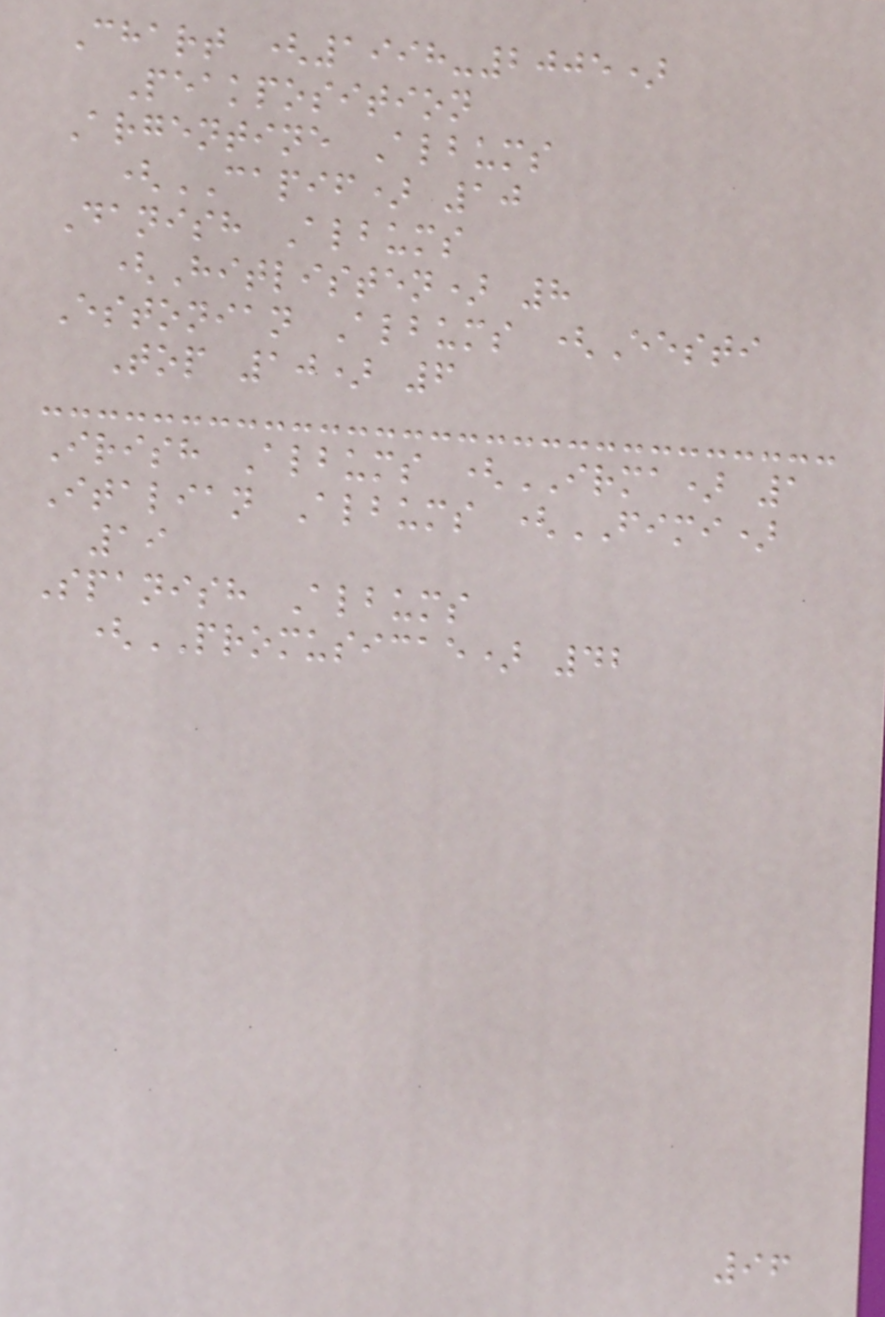Chart (1998-2005)
Peakposition
Argentine Albums
(CAPIF) 10
Danish Albums
(Hitlisten) 8
Estonian Albums (Eesti
Top 10) 6
Irish Albums (IRMA) 1
Italian Albums (FIMI)
19
Spanish Albums
(PROMUSICAE) 42
96
